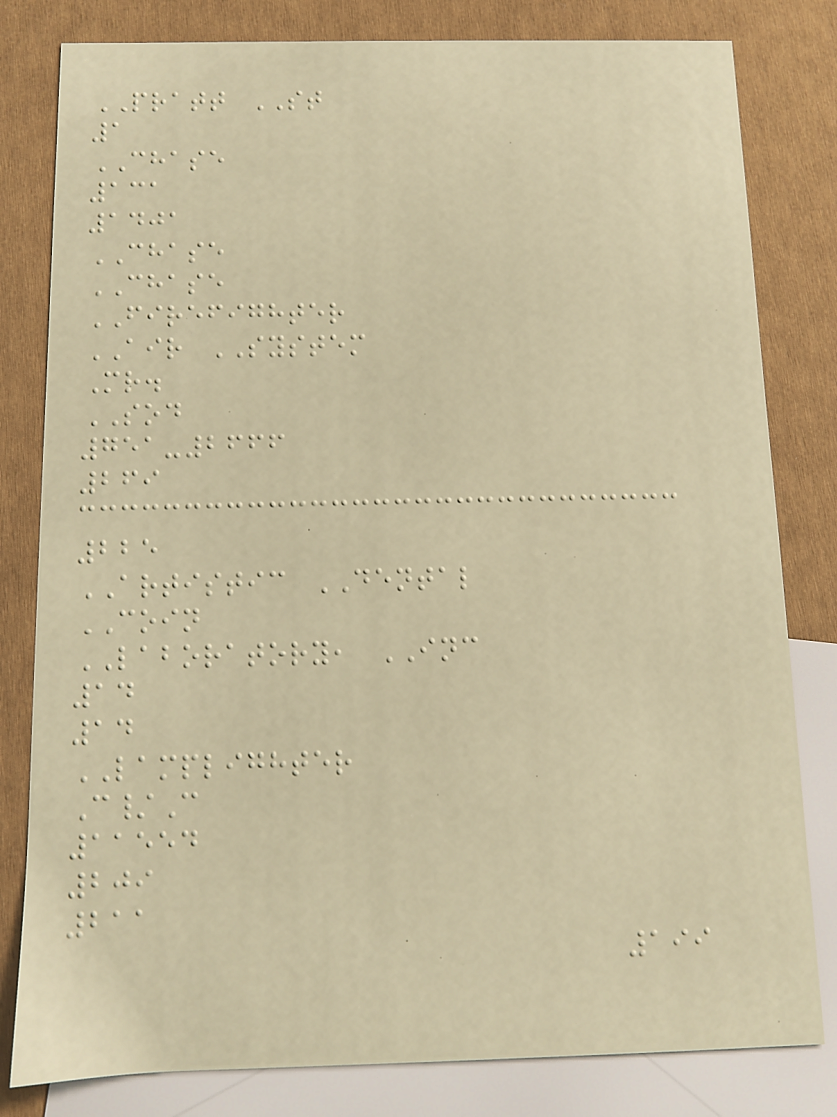PRATT ST
1
CHASE
131
1401
CHASE
CHASE
FIREFIGHTER
AIR SYSTEM
Mr.
SOD
751-2666
269
225
ARTISTIC DENTAL
COIN
LABORATORY, INC
14
14
LAMPLIGHTER
C/C
11554
209
211
199
